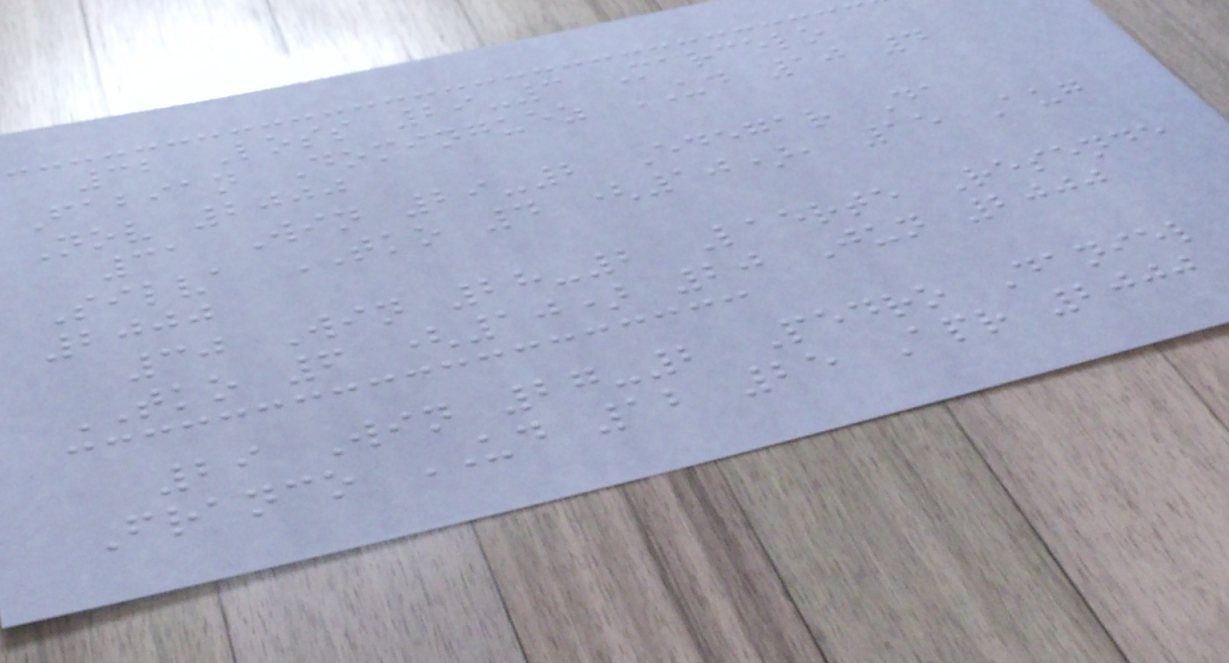32 Loss 29-3 Marcelo
Fabian Dominguez UD 10 4
Nov 2000
31 Win 29-2 Edegar Da
Silva TKO 4 (10), 15 Aug
2000
30 Win 28-2 Laerte Resende
TKO 6 (10) 20 Jun 2000
29 Win 27-2 Pedro Daniel
Franco UD 12 25 Apr 2000
